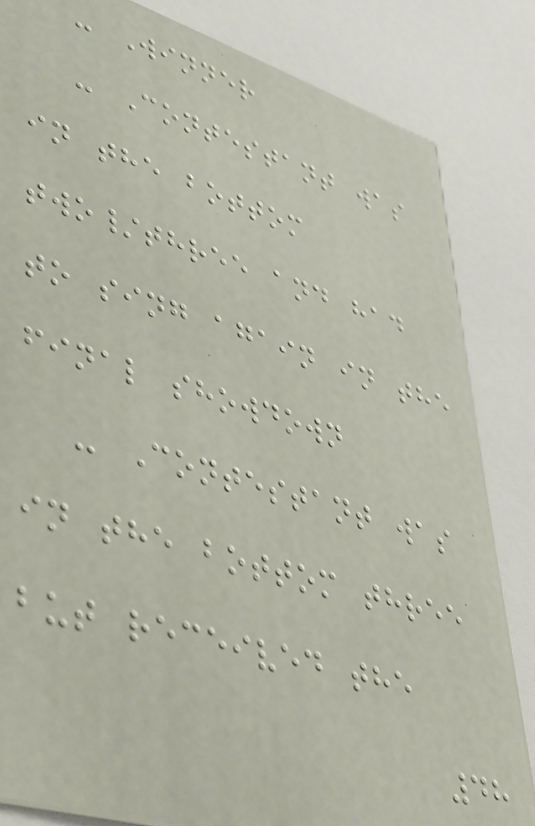- Winner
- Contestant was
in the bottom
two/three and had
to sing again in the
final showdown
- Contestant was
in the bottom three
but received the
48
